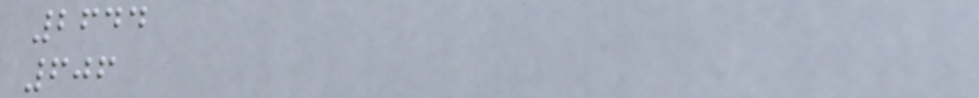2644
606
